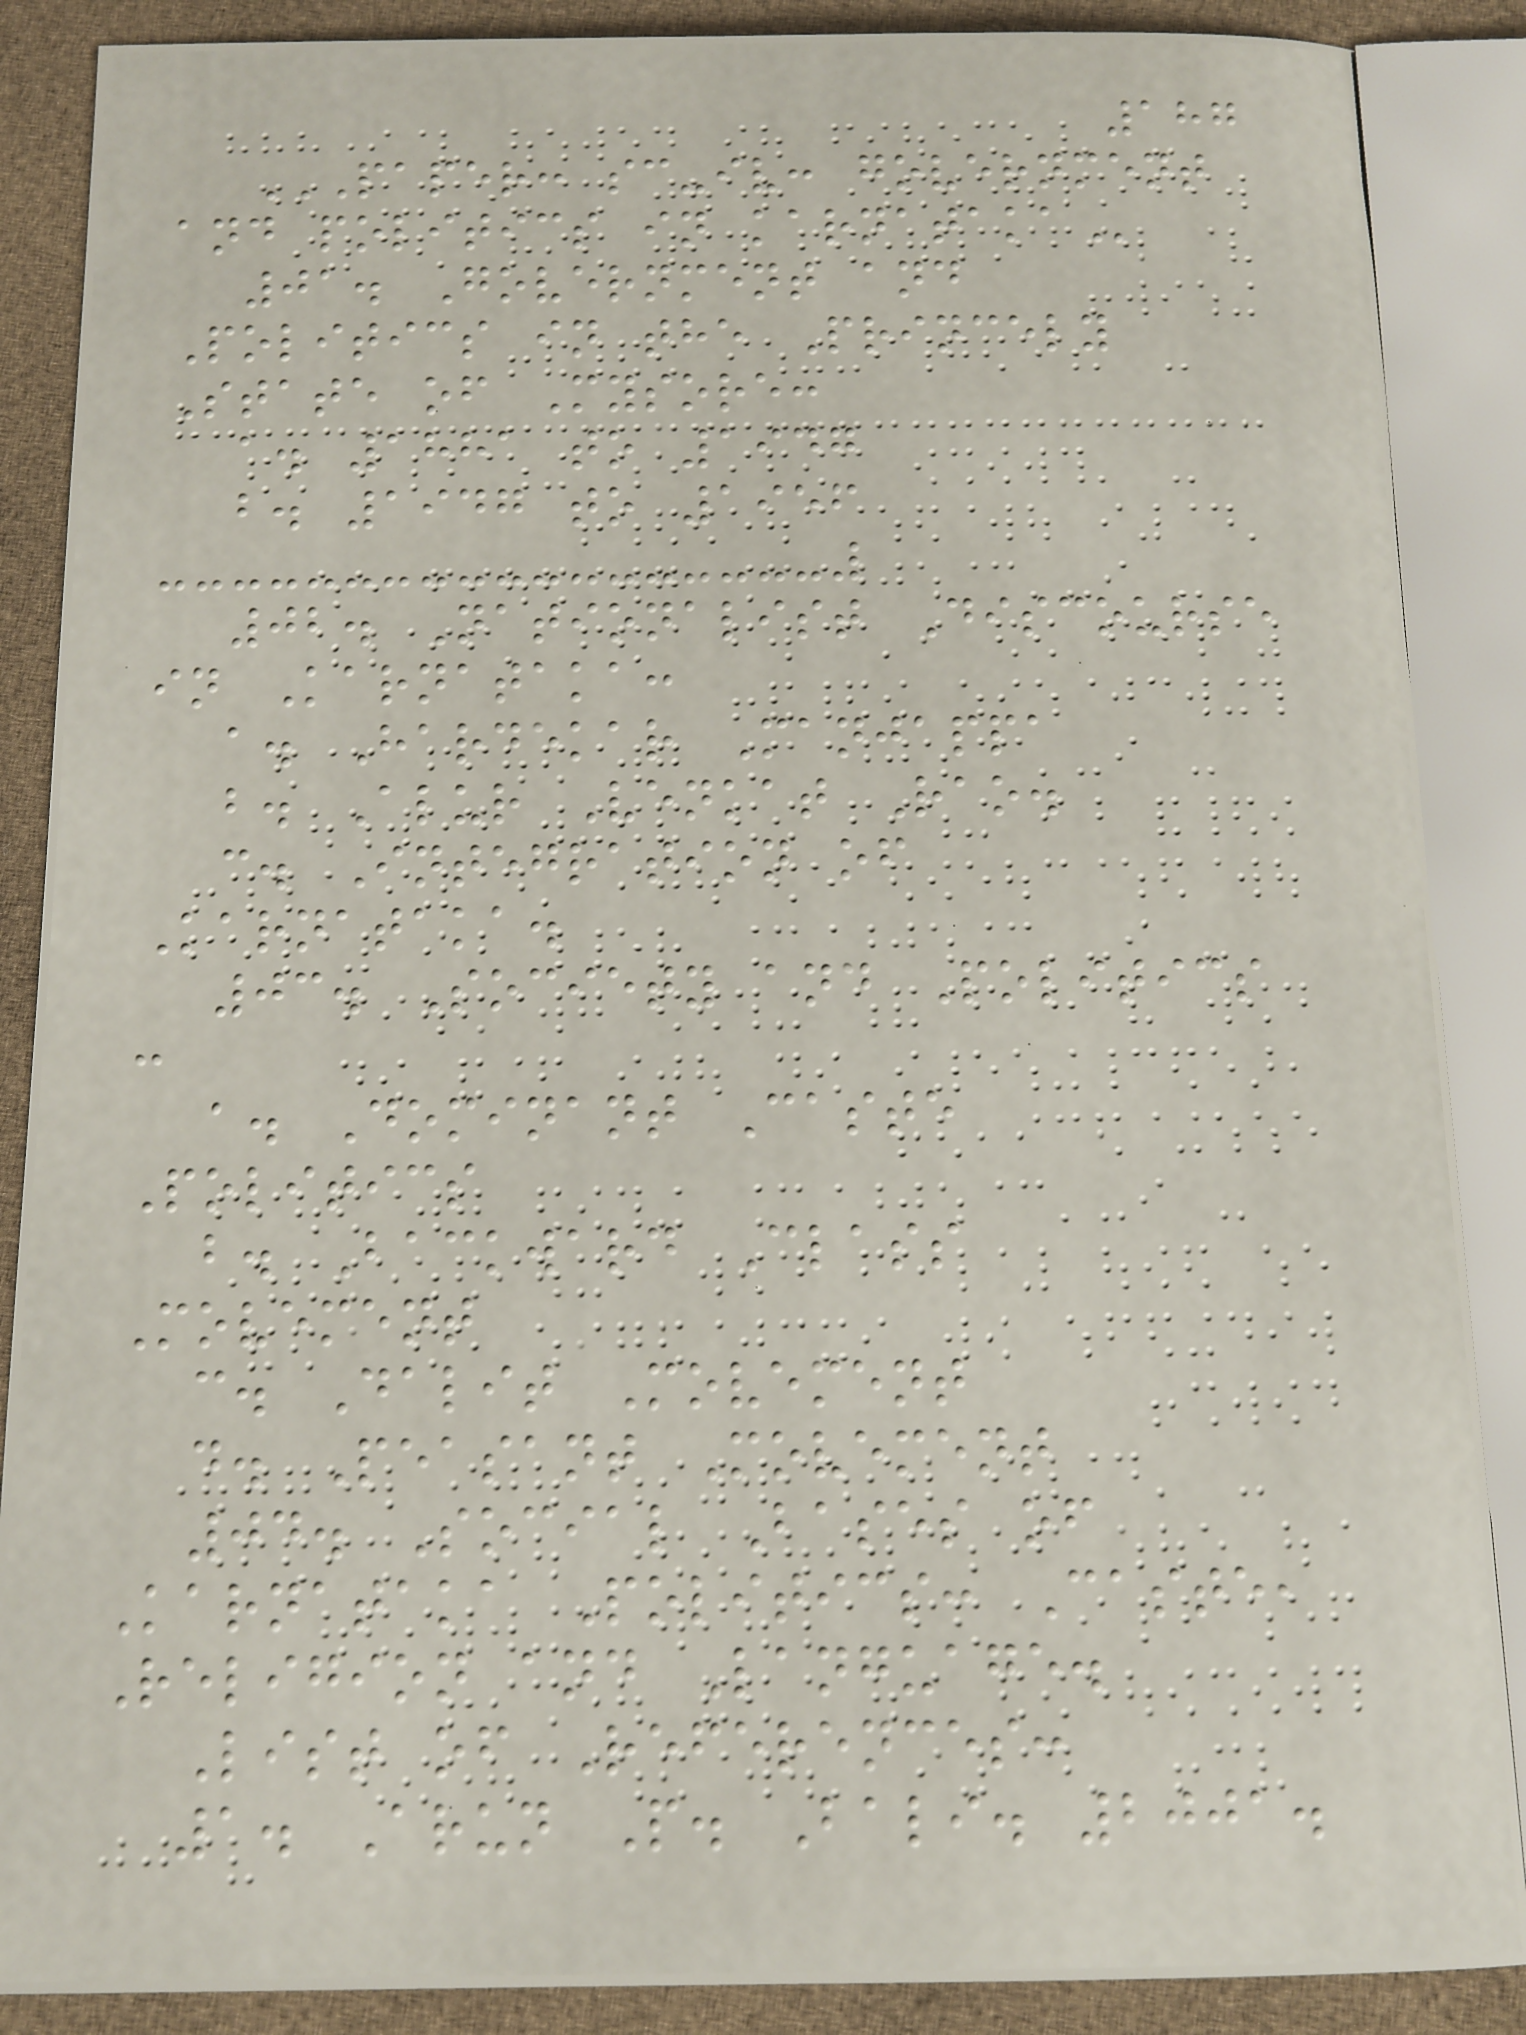187
PAPER: SC-IV: GOVERNMENT
AND POLITICS IN KARNATAKA
01. Government and
Politics in the Princely
State of Mysore:
a. 1881 to 1947
b. 1947 to 1956
02. Nationalist Discourse
in Karnataka:
a. Hardekar Manjappa
b. Alur Venkat Rao.
c. Integration of
Karnataka.
03. Society and Politics
:
a. Dominant Caste
Politics
b. Backward Class
Movement
c. Dalit Movement
d. Peasant Movement
04. Social Bases of
Karnataka Politics: Caste,
Religion and Language.
List of References:
1. Arun P. Bali. 2001.
